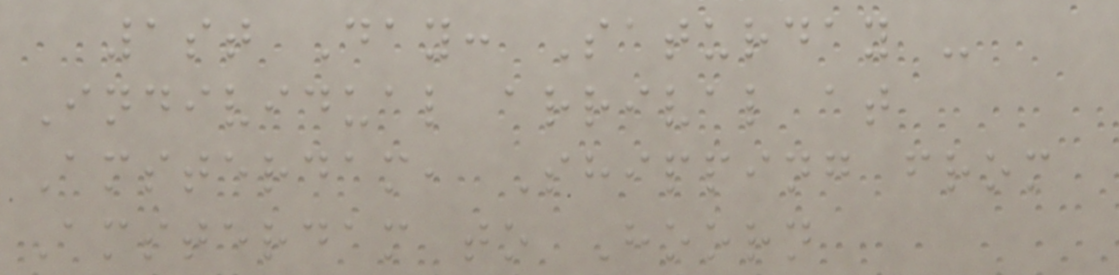1st Day: Saturday -
Individual arrival at
Amsterdam, Shipping from
Amsterdam to Hoorn
